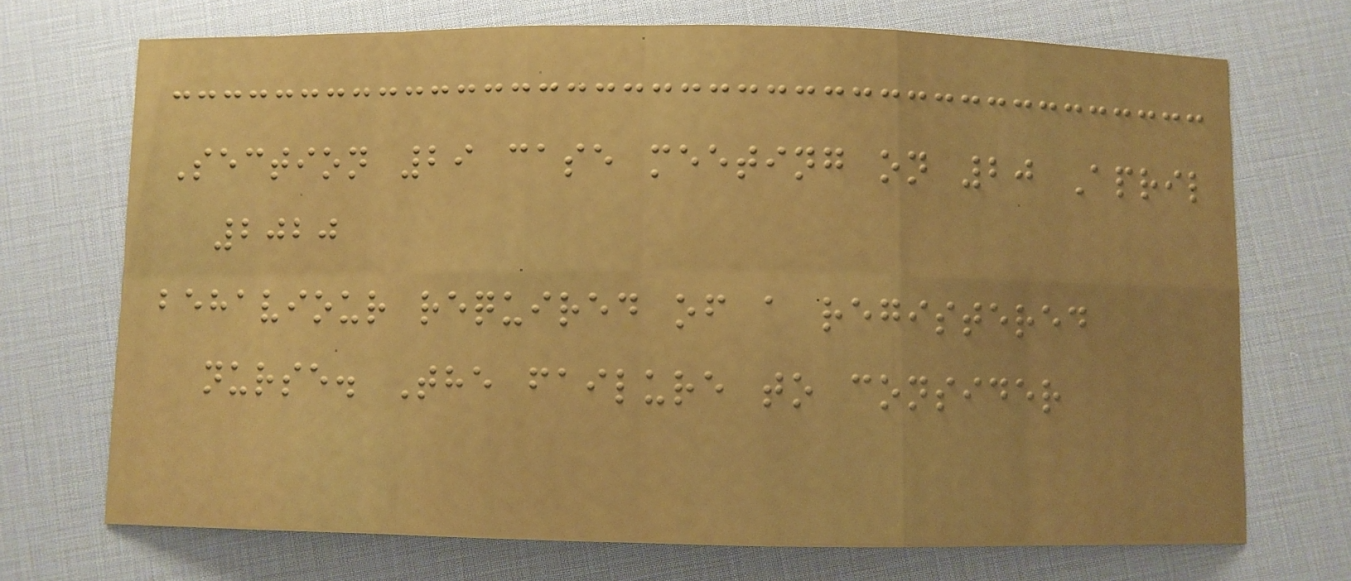Section 29 case meeting on 20 April
2020
behaviour required of a registered
nurse. The failure to consider
